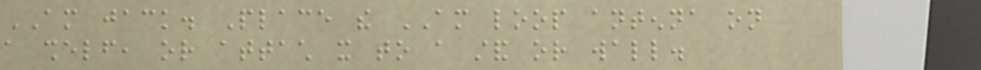AM jack. Place the AM loop antenna on
a shelf, or attach it to a stand or wall.
